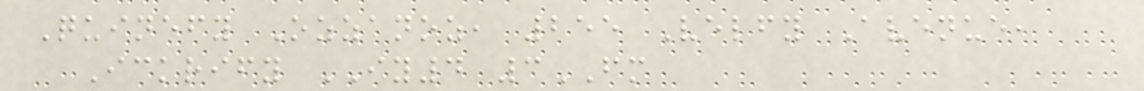Quinefy Ozzanoz, 255 Velfy Avenue,
Ickrify IY4 3FM
